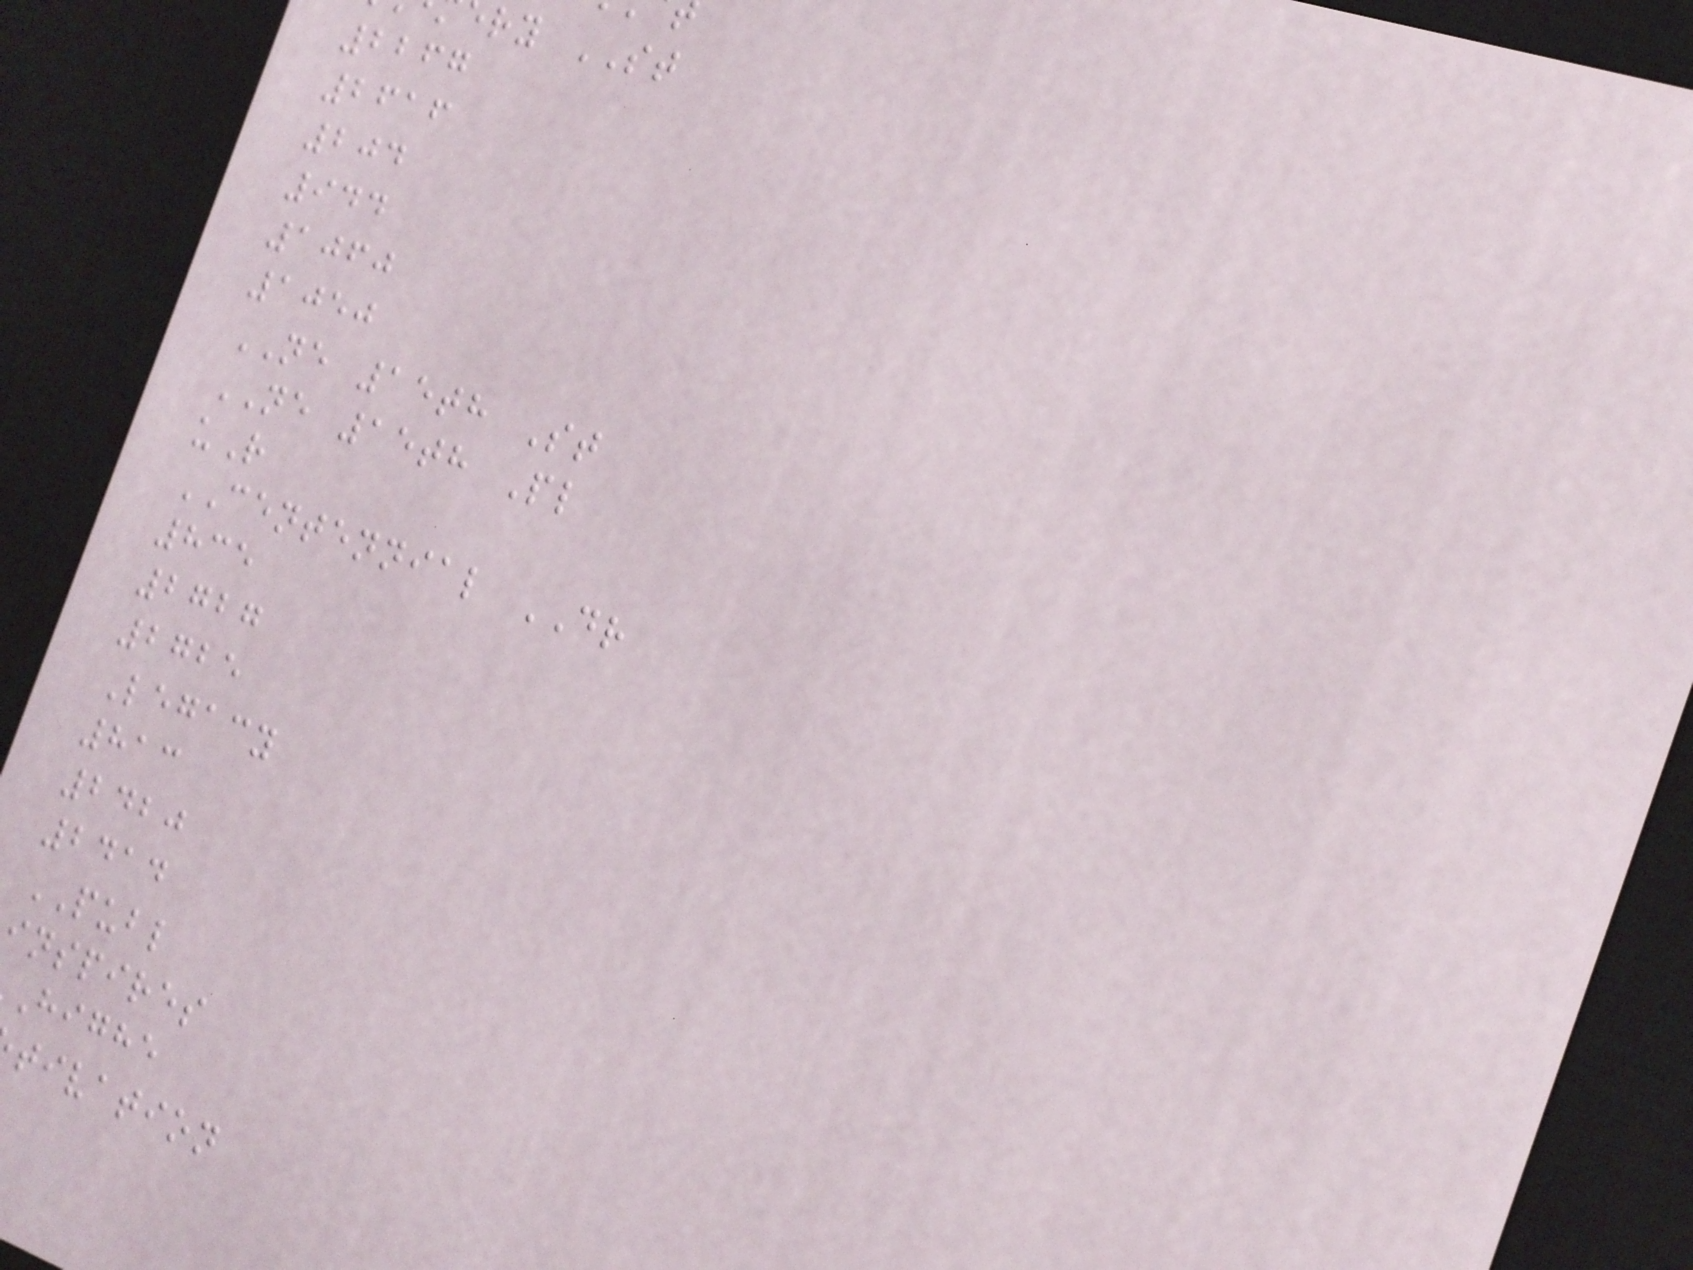ry ST
2267
2616
204
944
1060
1050
NE 15th St
NE 15th Pl
uR
CENTENNIAL DR
835
2727
2725
Legacy
813
2420
2414
PUBL
inspires
highe
tivation
